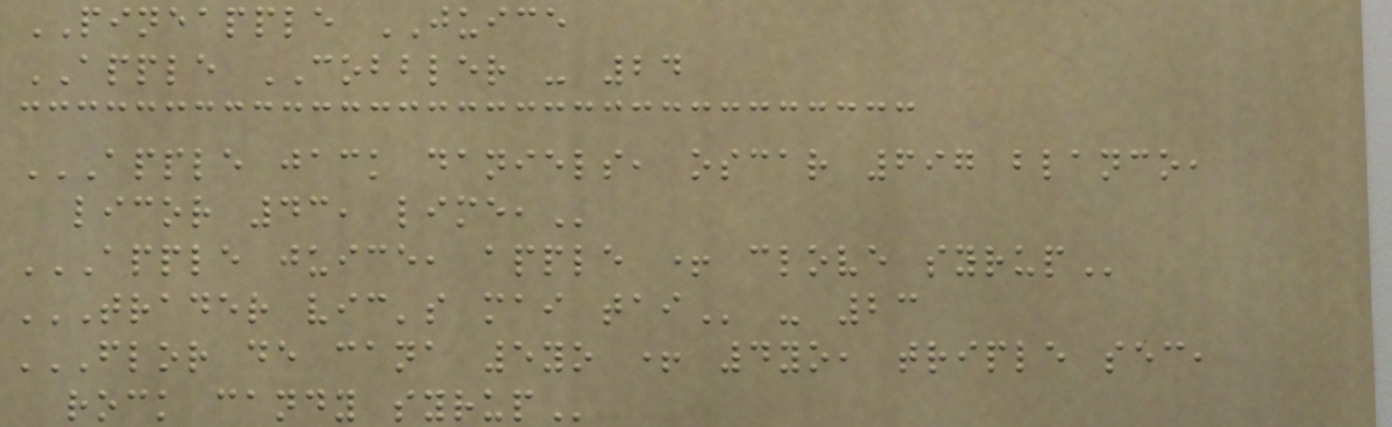PINEAPPLE JUICE
APPLE COBBLER - 24
APPLE JACK DANIELS, OSCAR 697 BLANCO,
LICOR 43, LIME,
APPLE JUICE, APPLE + CLOVE SYRUP
TRADER VIC'S MAI TAI - 23
FLOR DE CANA 5YO + 4YO, TRIPLE SEC,
ROCK CANDY SYRUP
